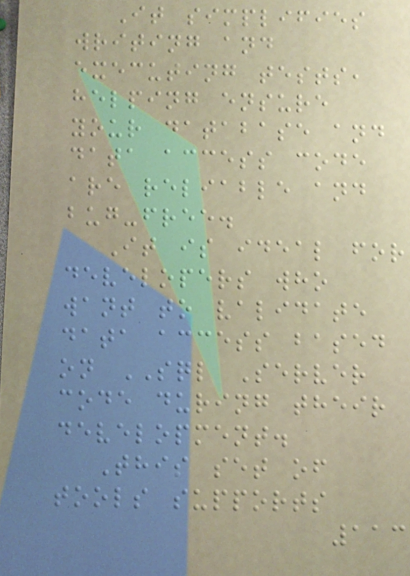It simplifies
writing and
executing tests,
helping ensure
your database and
data access code
are reliable and
bug-free.
It is ideal for
developers who
want to validate
data access based
on SQL Server
code during their
development.
This set of
tools supports
113
